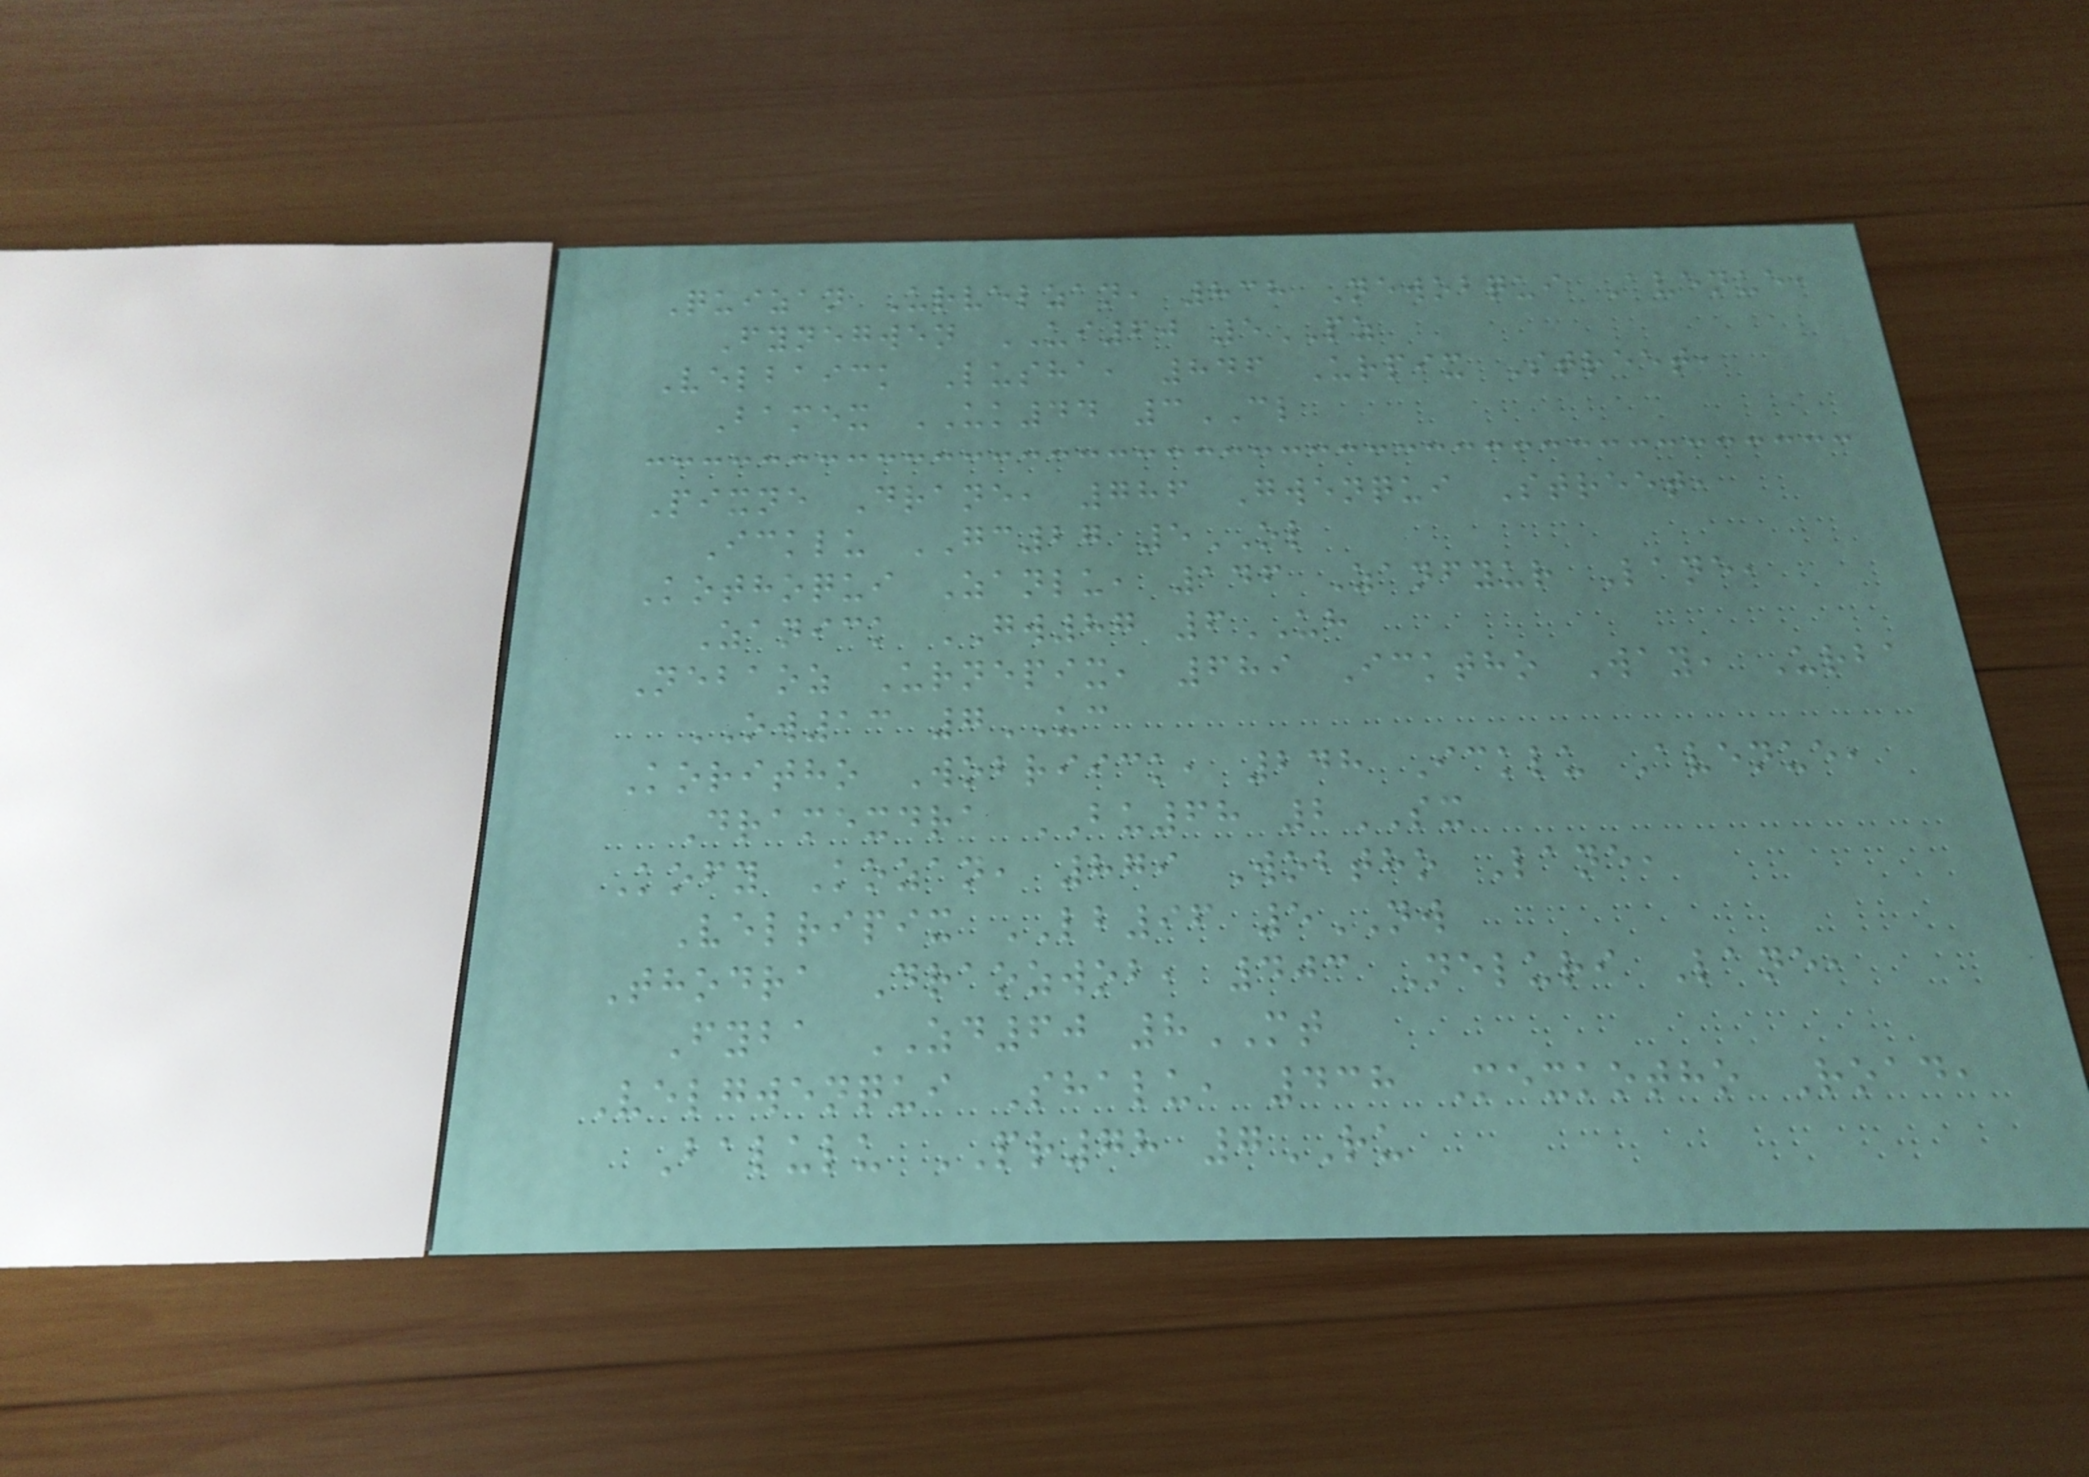Quizan Urvelzan, 838 Newobqui Avenue,
Fynegwen UI60 5PZ
Velbaick Lusha, 846 Urpix Street,
Bamex UK44 3CL
Pixne Drane, 786 Gwenqui Street,
Icklu GC27 5OL
Kothoqui Zanlu, 146 Zanfyur Lane,
Zanick GW87 6UH
Nebaoz Urnepix, 689 Icktho Way, Urba
OW13 7UC
Koritho Wobriick, 248 Icklu Avenue,
Dramexdra BU68 2SX
Kofy Kozan, 879 Wobtho Lane,
Velripix LB96 5NW
Thodra Draozwob, 403 Neluri Lane,
Fyba ZD60 8MT
Velgwenqui Shalu, 438 Mexkotho Road,
Balulu PR78 7RU
